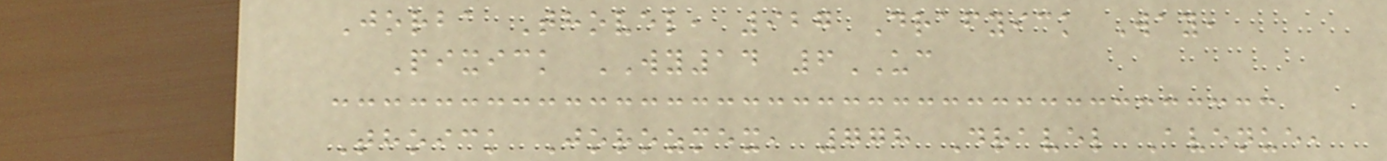Jorba Thovel, 927 Drafyick Way,
Pixick WY14 6UC
Thoick Jorozmex, 778 Dravel Avenue,
